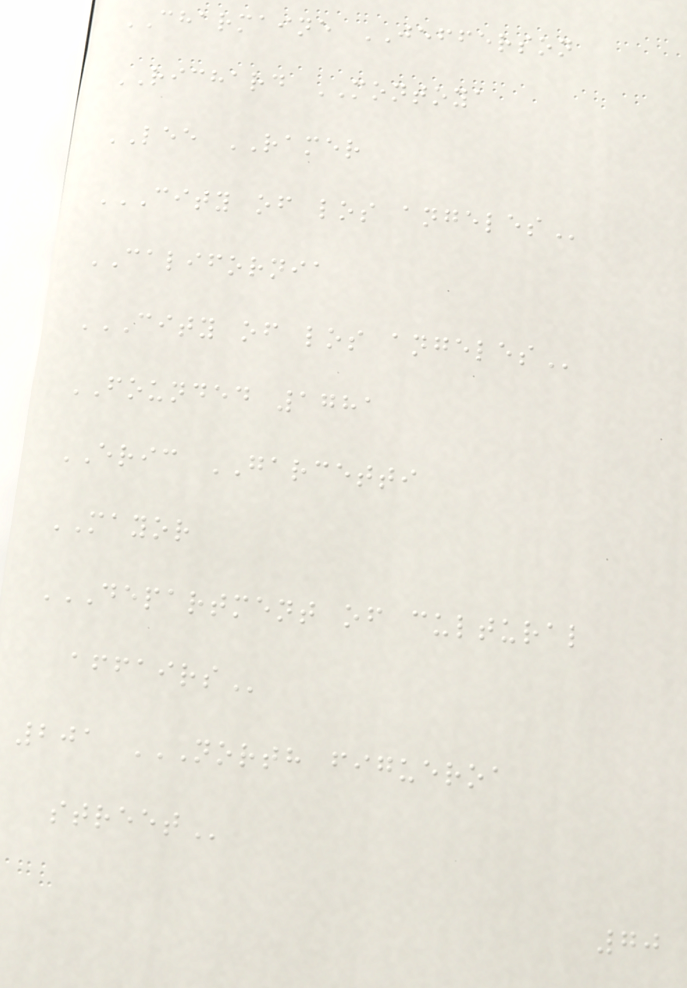CHARMAINE JEFFERSON
RICHARD MONTOYA
LEE RAMER
CITY OF LOS ANGELES
CALIFORNIA
CITY OF LOS ANGELES
FOUNDED 1781
ERIC GARCETTI
MAYOR
DEPARTMENT OF CULTURAL
AFFAIRS
201 NORTH FIGUEROA
STREET
70
